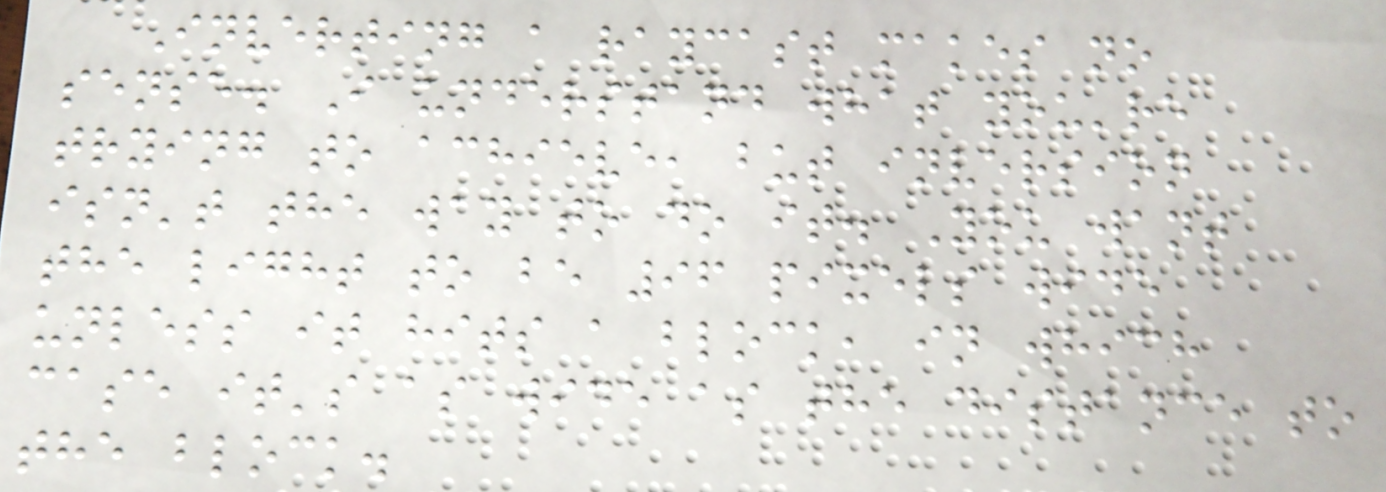Inverting a raycast makes no
sense. I understand what you're
trying to achieve, but inversion
isn't the way to do it. You want
the light to be 96 pixels wide
unless it hits a block, in which
case it's as wide as the distance to
the block.
